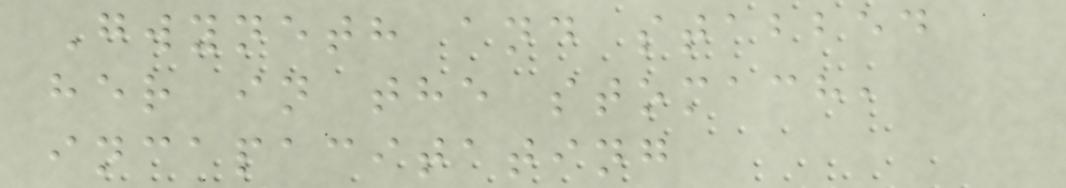Gwyneth and stabbed
her in the stomach,
incapacitating
